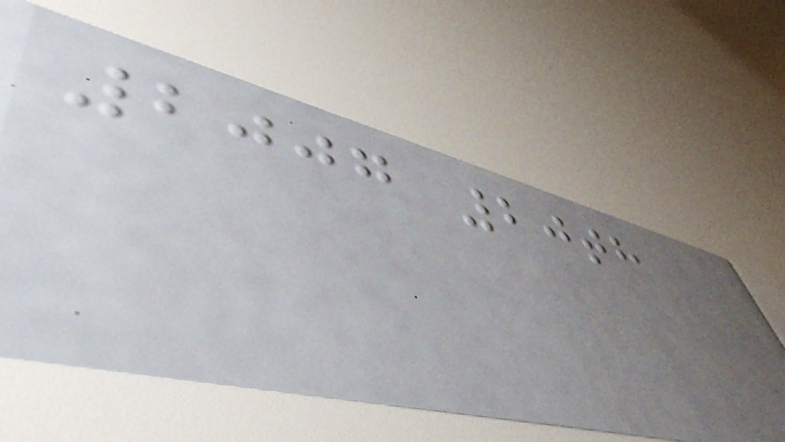2007 20th
